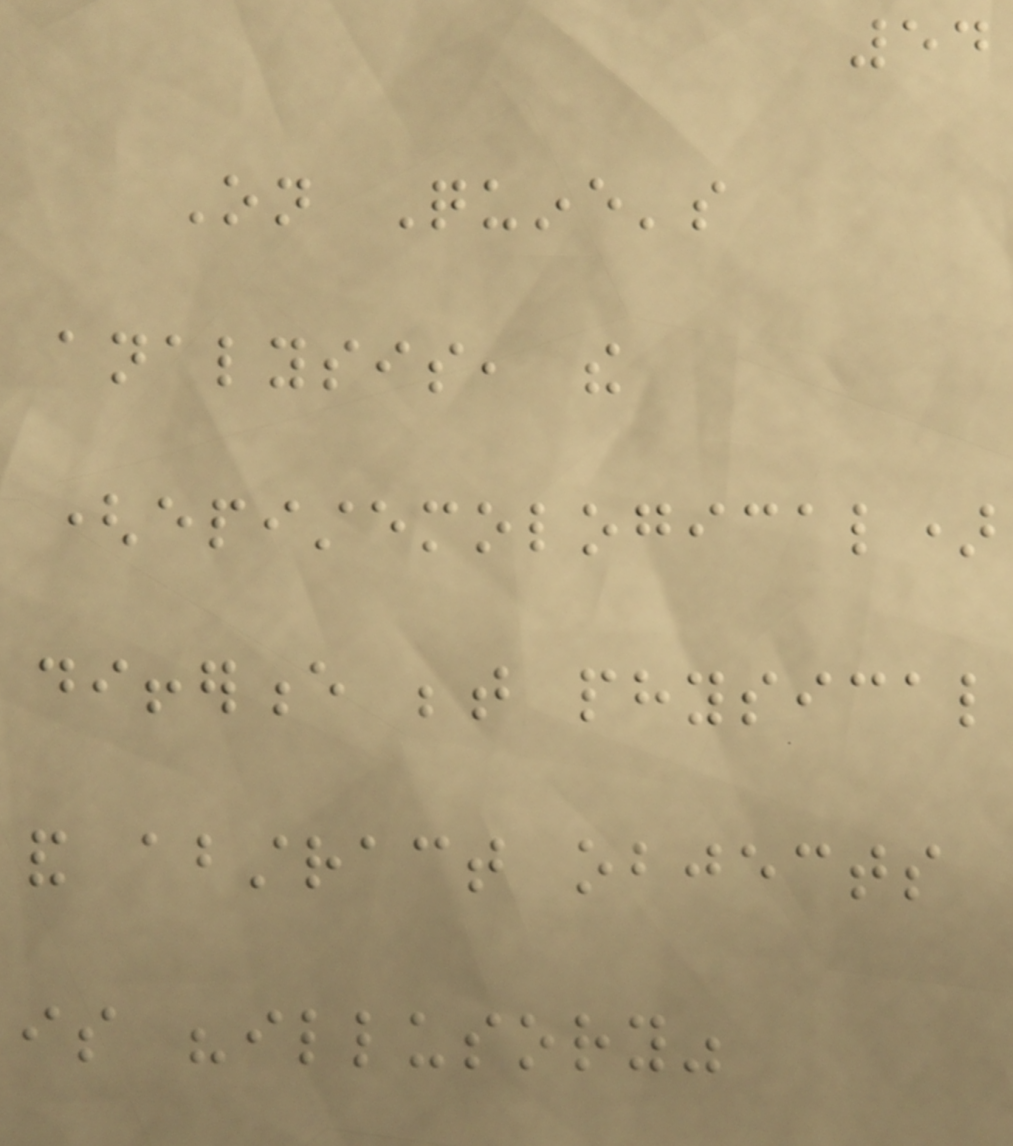54
On Quine's
analysis, the
(epistemological)
difference between physical
and abstract objects
is "illusory"
